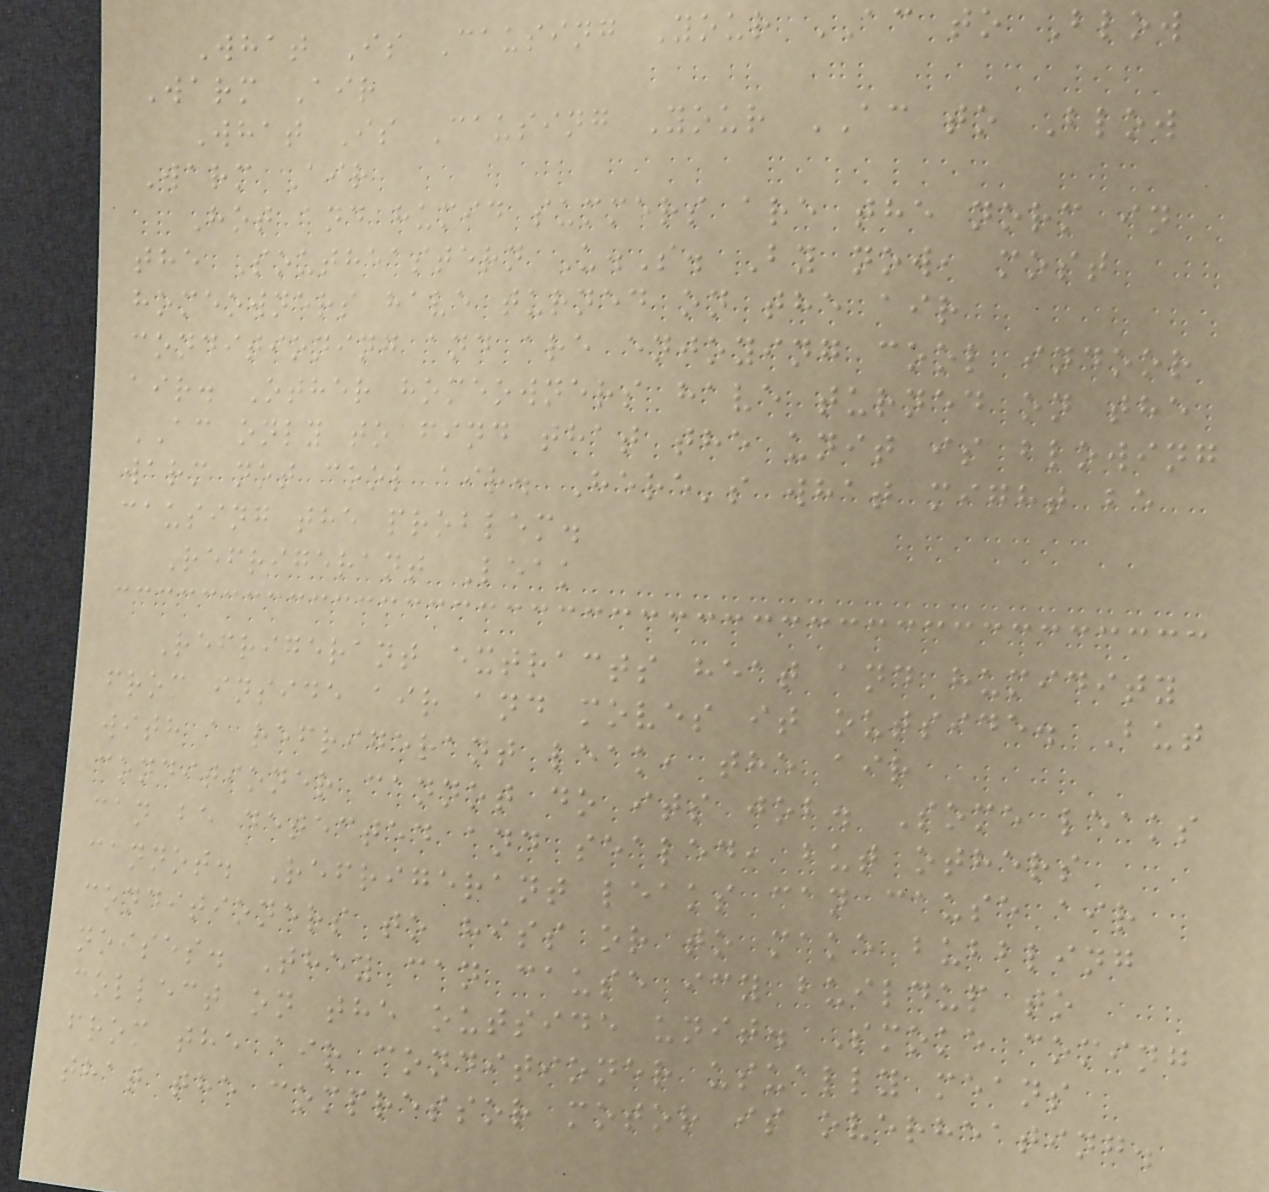What Is Causing Your AC to Blow
Warm Air
What Is Causing Your AC to Blow
Warm Air
Hot and humid summers are the norm in
the Southeastern U.S. By now, most
homeowners have turned on the air
conditioning and are enjoying cool indoor
air. Other homeowners have turned on the
AC only to find that the unit is blowing
warm not cool air. Here's what might be
causing the problem.
Refrigerant Leak
Refrigerant extracts heat and humidity
from inside air and moves it outside. But
with a refrigerant leak, the air
conditioner cannot do its job. Some leaks
can be detected and sealed, but others
cannot. Refrigerant leaks can cause air
conditioners to hiss or to make bubbling
noises. They can cause icy buildup to
collect on the outside unit. Smoke coming
from the air conditioner usually means
that the compressor motor is overheating.
